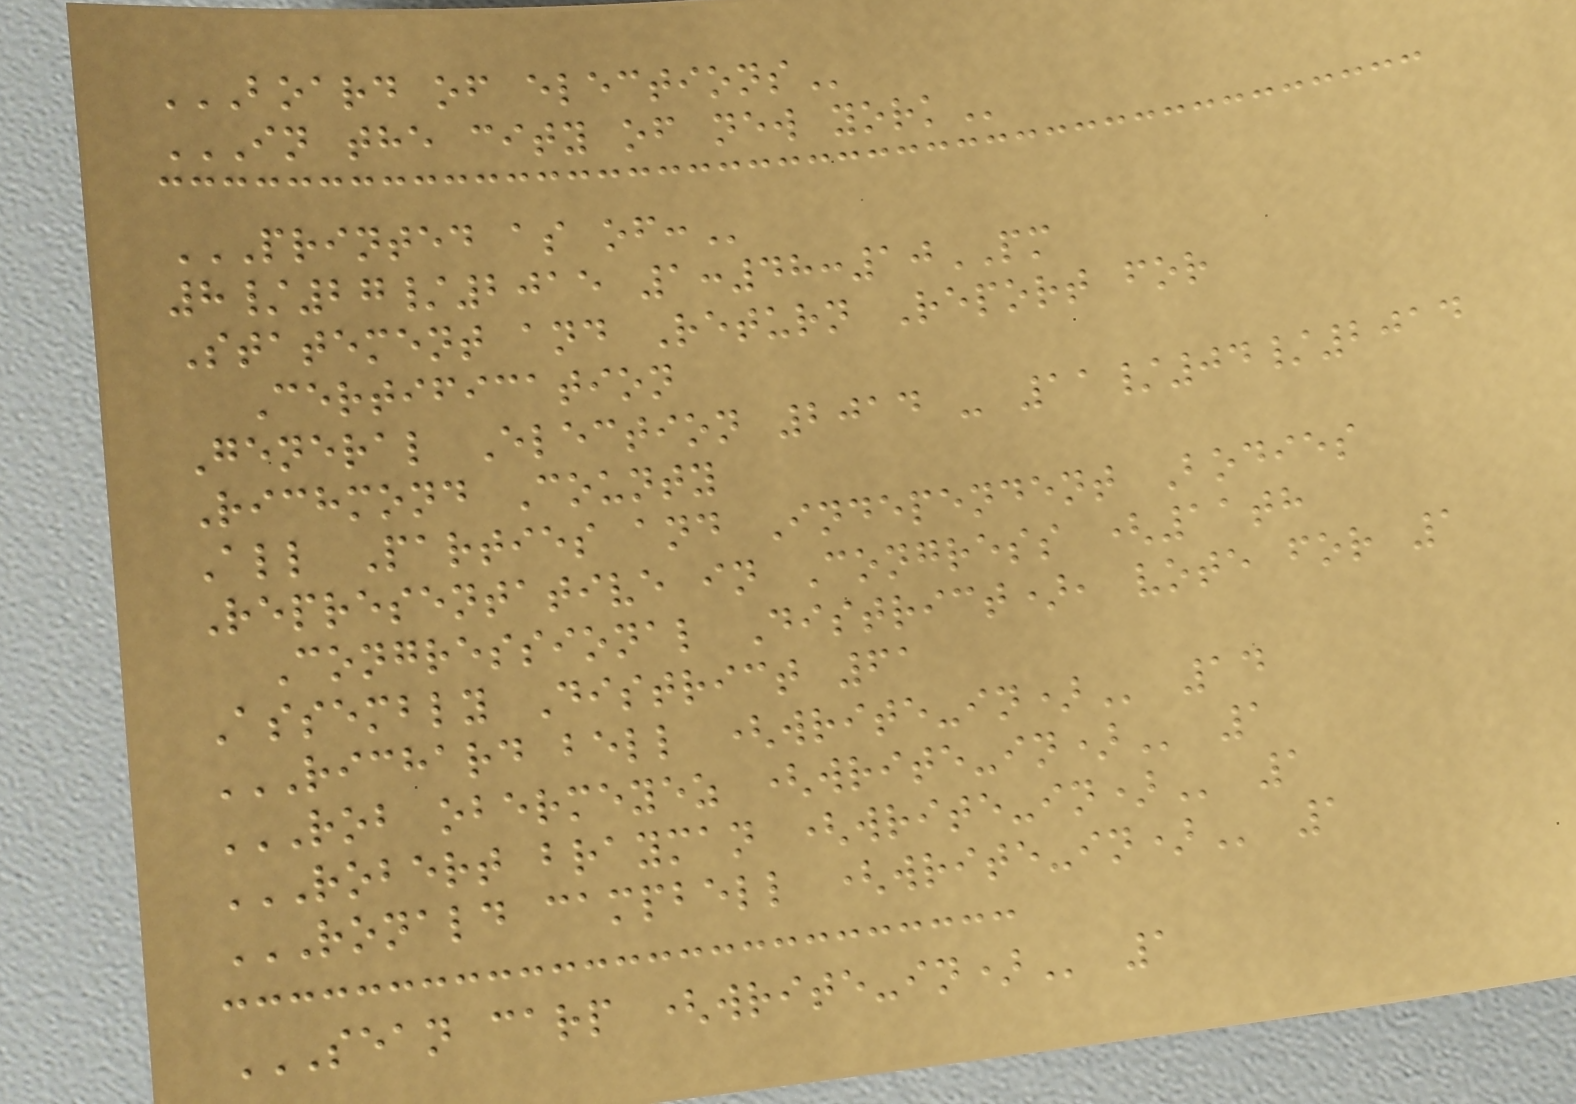BOARD OF ELECTIONS
IN THE CITY OF NEW YORK
PRINTED AS OF:
8/27/2015 1:48:10PM
Statement and Return Report for
Certification
General Election 2014 - 11/04/2014
Richmond County
All Parties and Independent Bodies
Representative in Congress (11th
Congressional District), vote for 1
Assembly District 61
RICHARD BELL (WRITE-IN) 14
ROB OBERMEYEZ (WRITE-IN) 1
ROBERT BRAYMAN (WRITE-IN) 1
RONALD CAMPBELL (WRITE-IN) 1
SEAN CARP (WRITE-IN) 1
